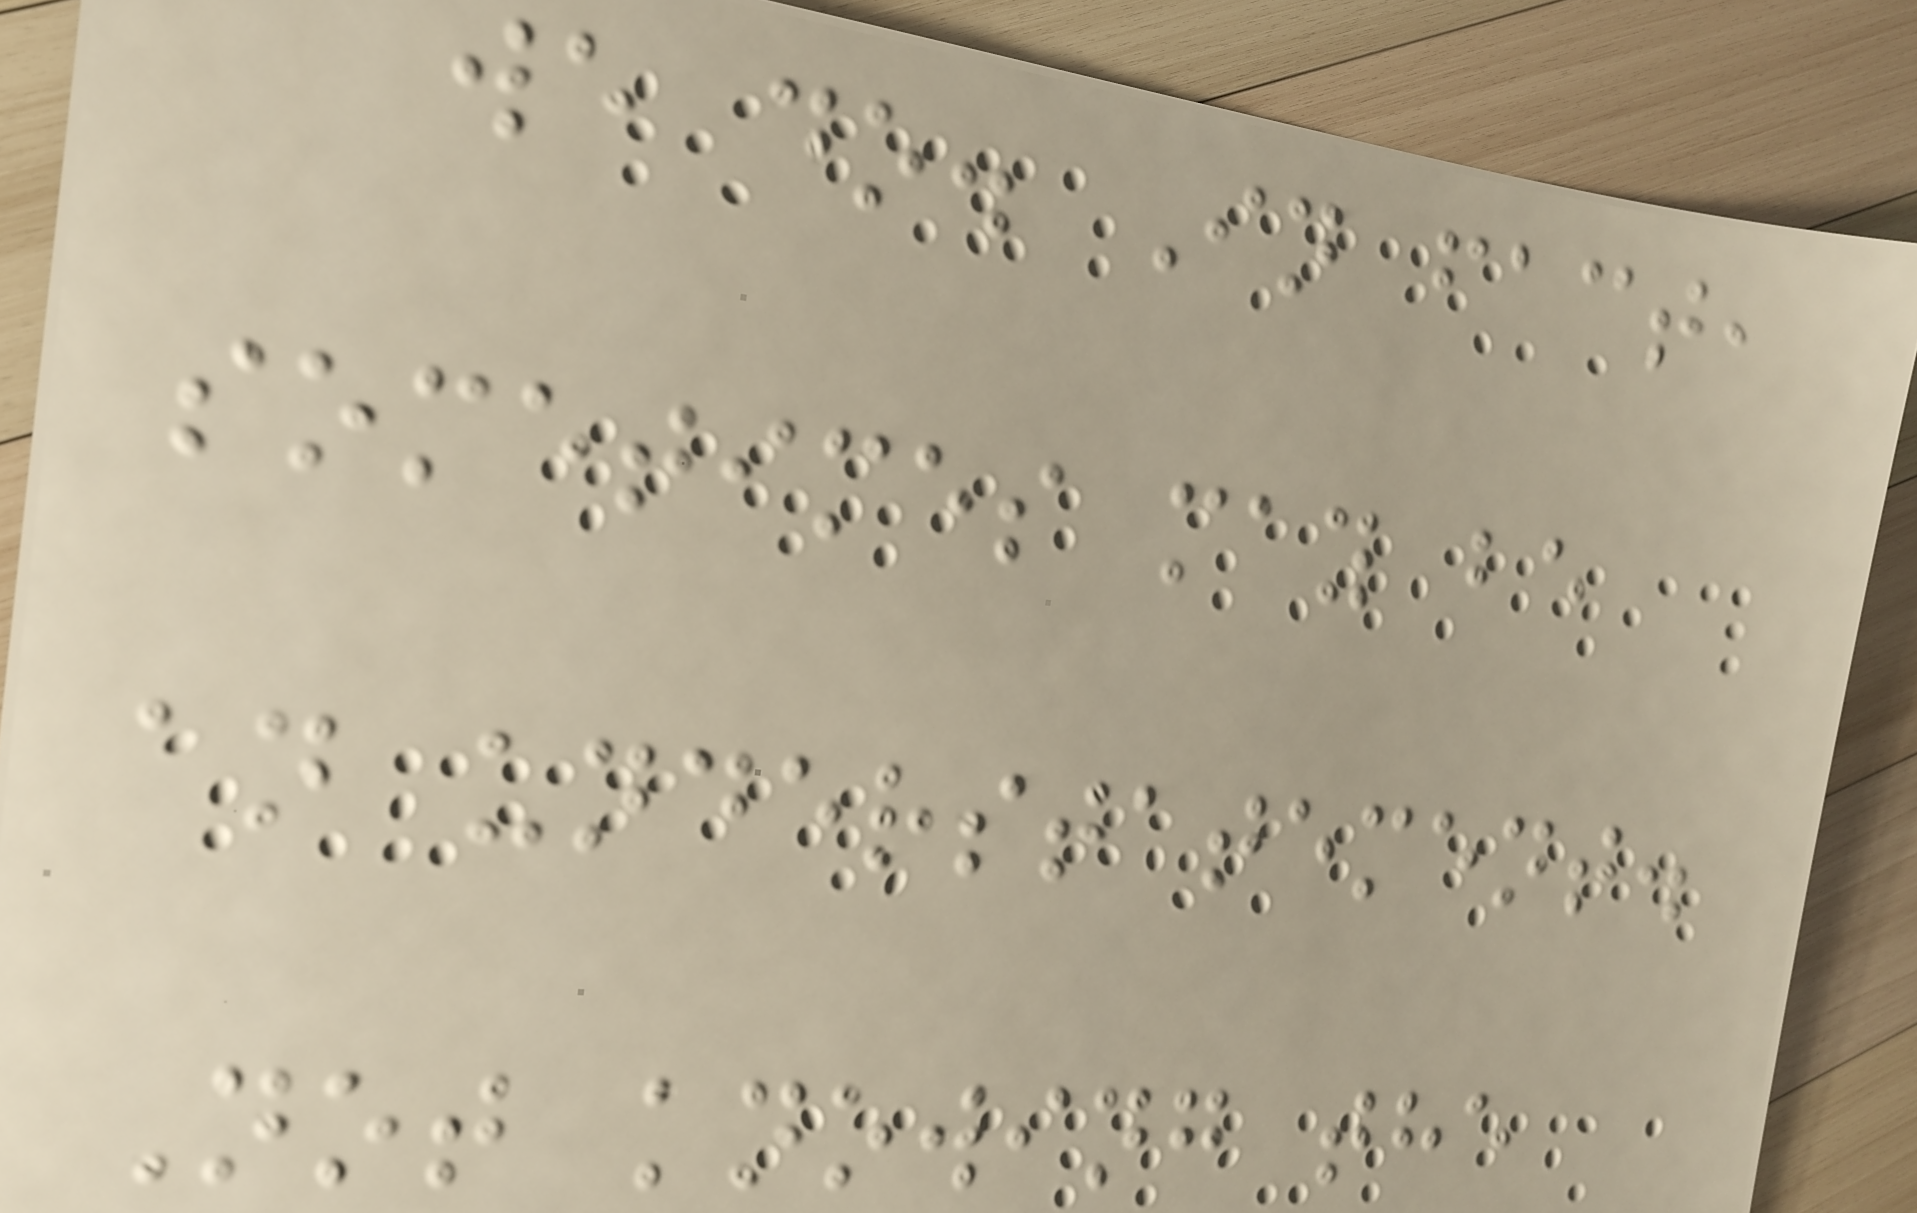we do. In fact,
sometimes may be
an understatement.
Not knowing the
